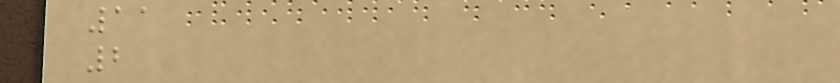11
2
